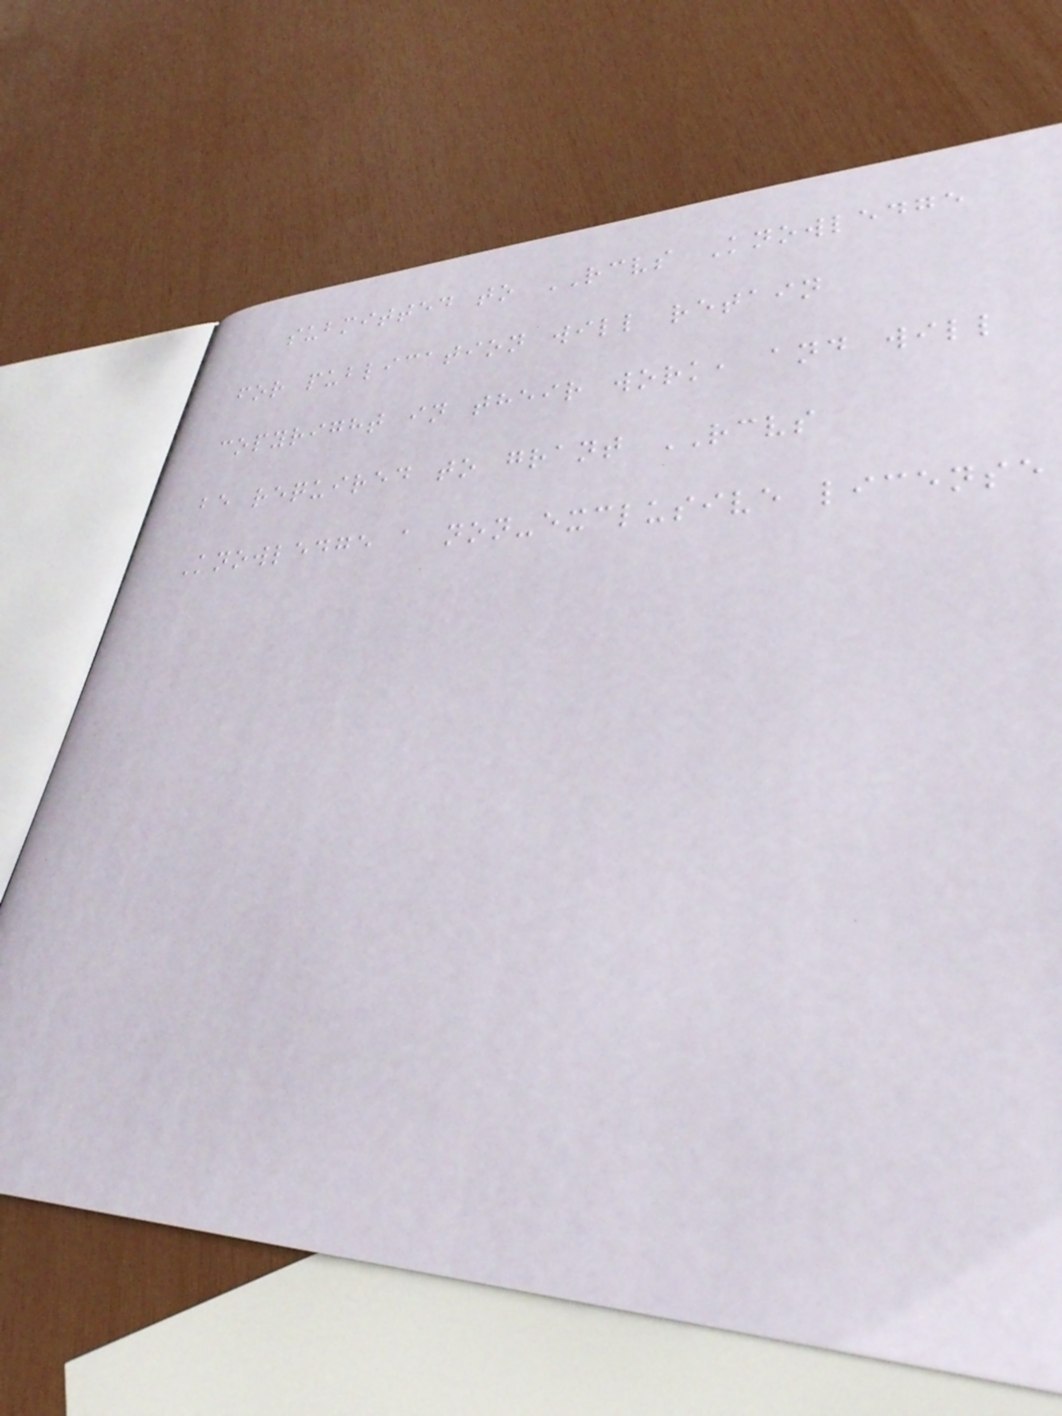submitted to RCVS Knowledge
for publication will retain
copyright in their work, and will
be required to grant RCVS
Knowledge a non-exclusive license
